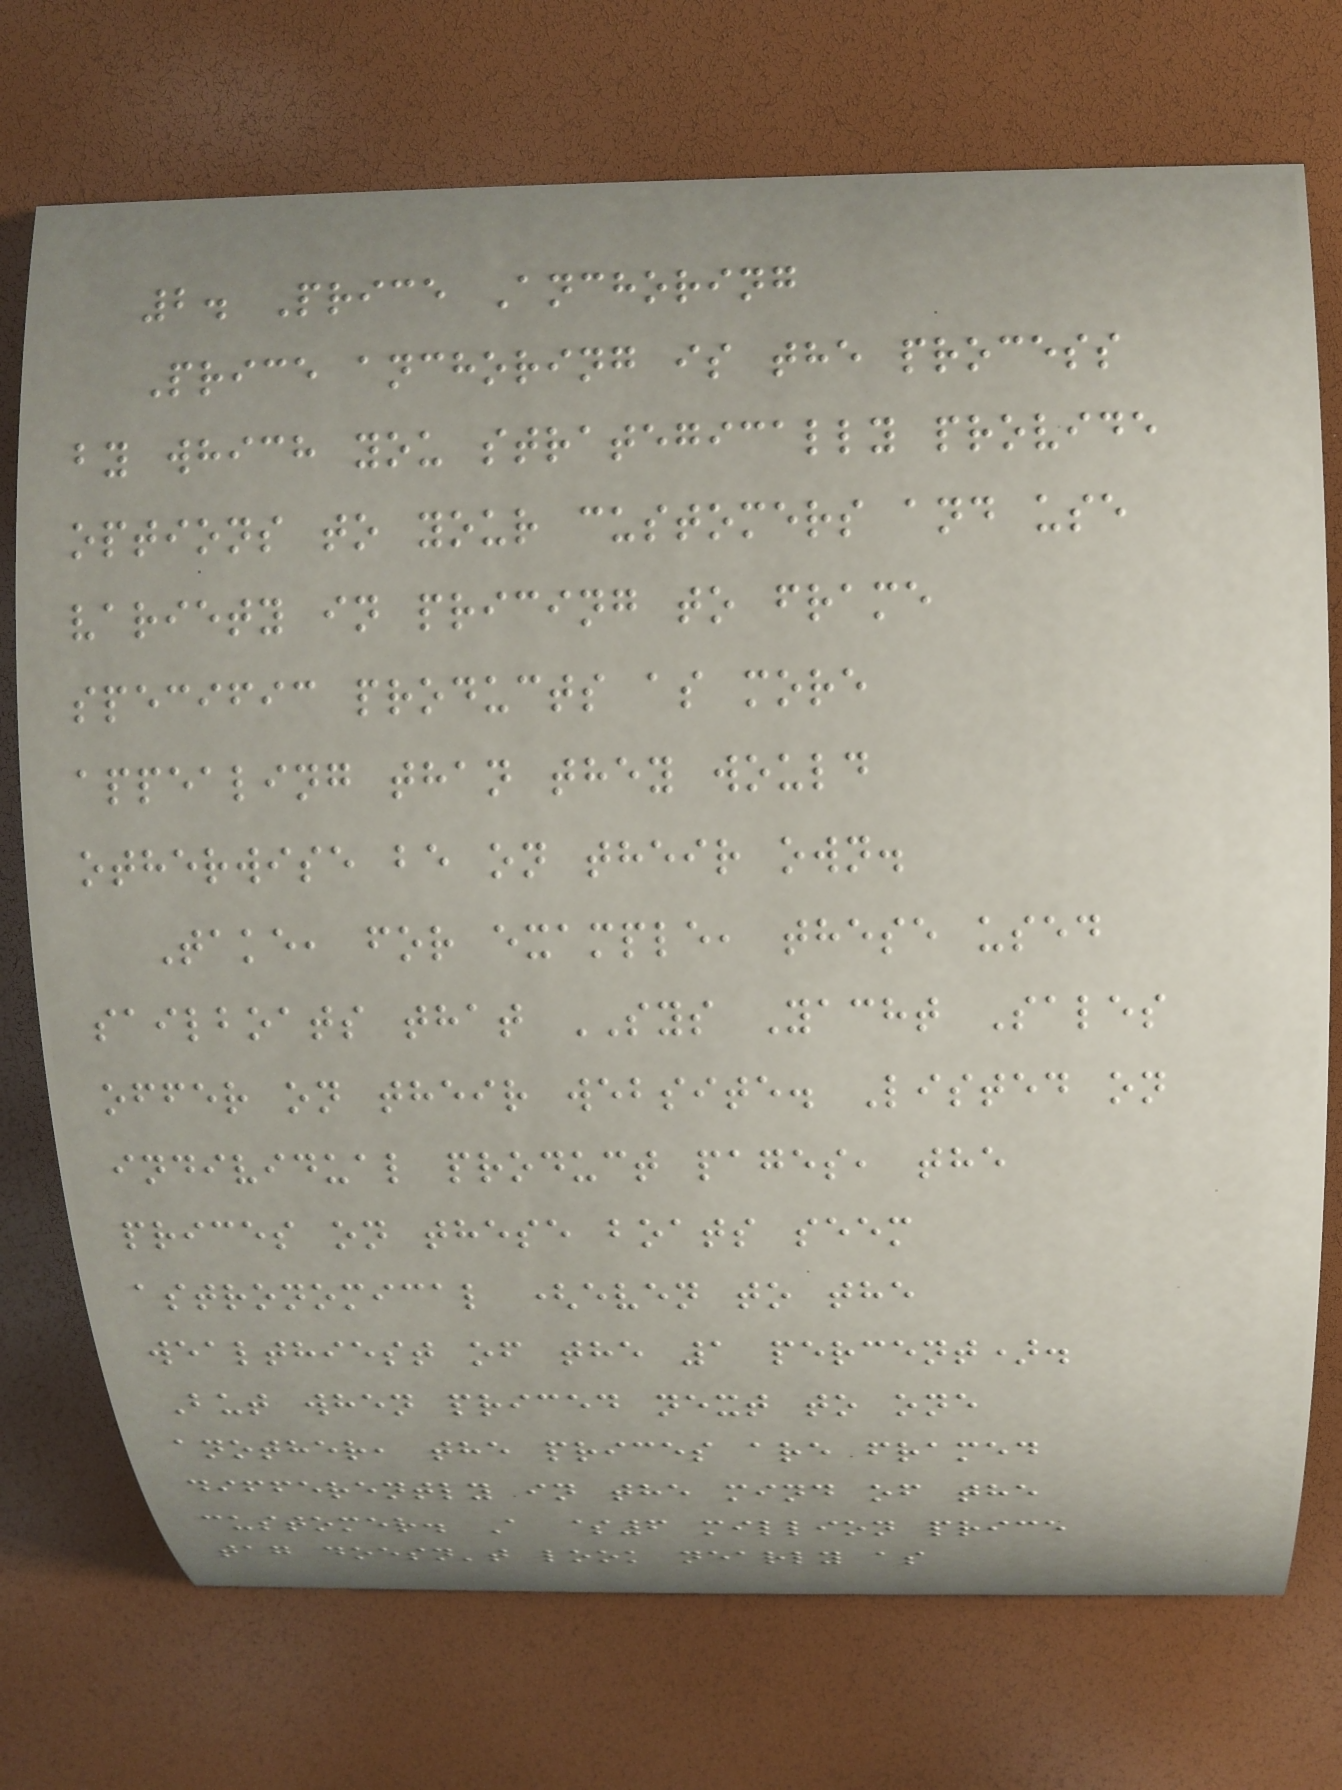2. Price Anchoring
Price anchoring is the process
by which you strategically provide
options to your customers and use
variety in pricing to frame
specific products as more
appealing than they would
otherwise be on their own.
Take, for example, these used
sailboats that SYS Yacht Sales
offer on their website. Listed on
individual product pages, the
prices on these boats seem
astronomical (even to the
wealthiest of the 1 percent).
But when priced next to one
another, the prices are framed
differently in the mind of the
customer. A $6 million price
tag doesn't look nearly as
